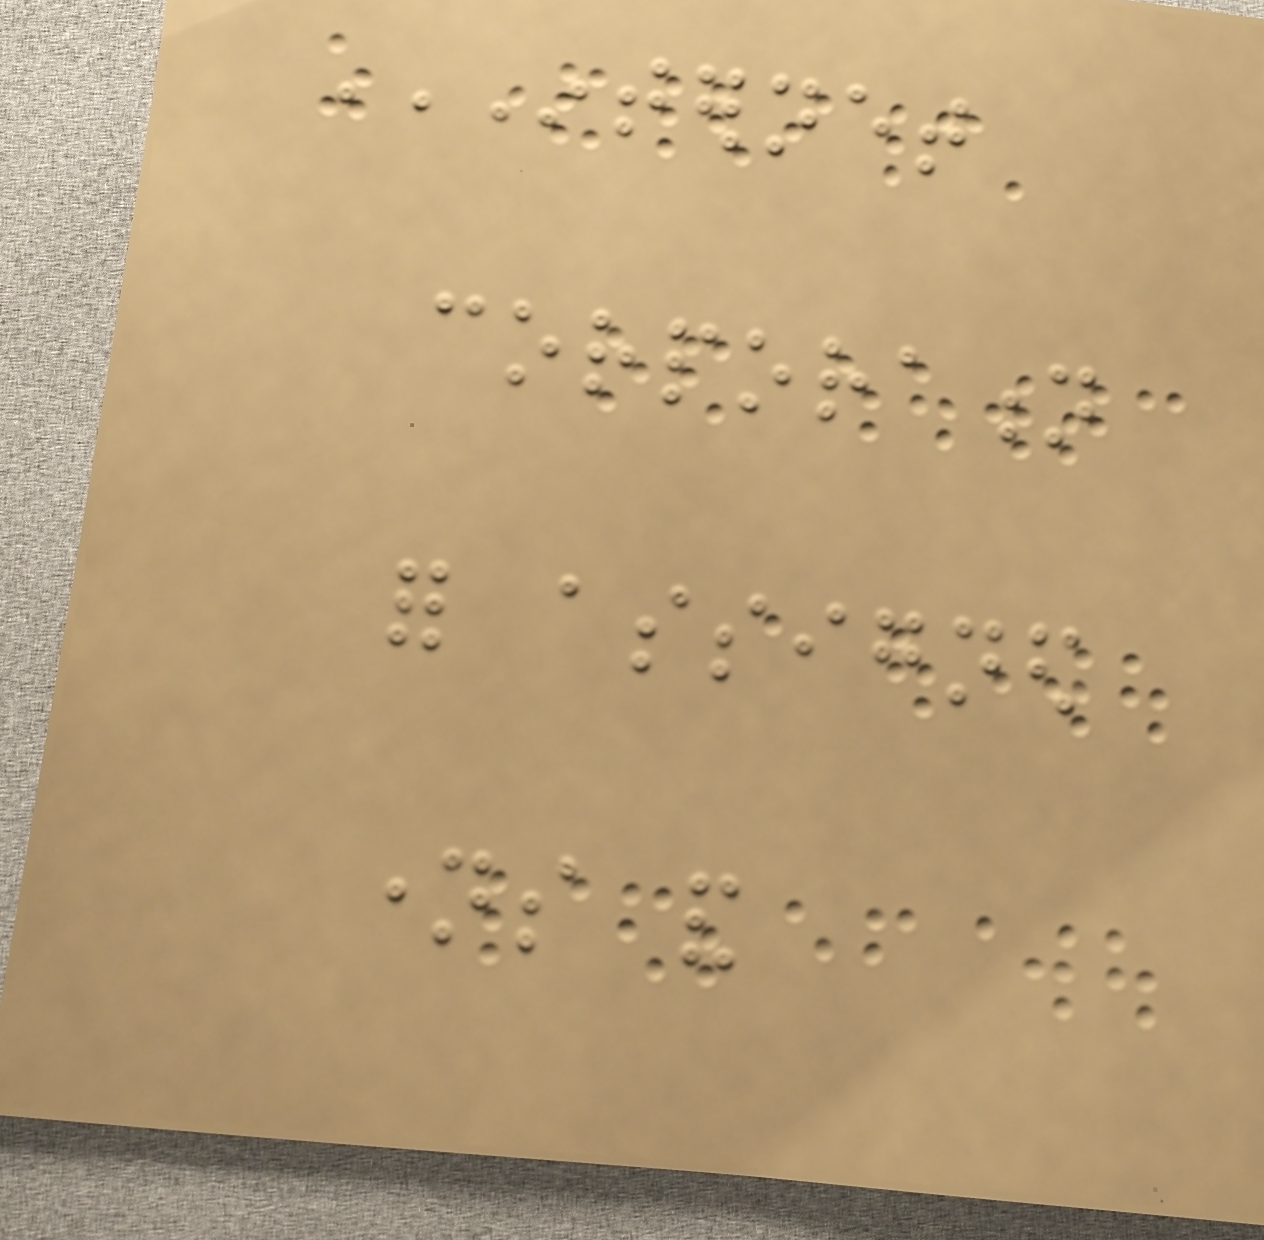INTERNET
CORPORATION
FOR ASSIGNED
NAMES AND
